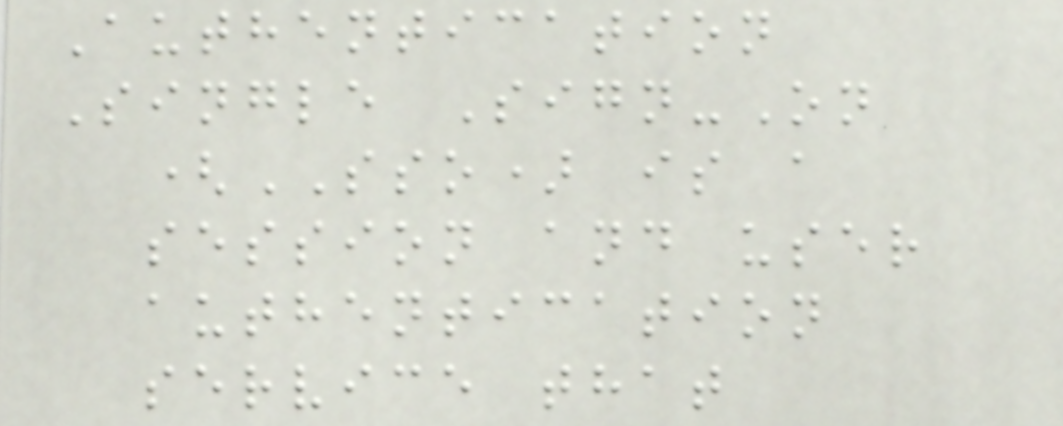Authentication
Single Sign-On
(SSO) is a
session and user
authentication
service that
